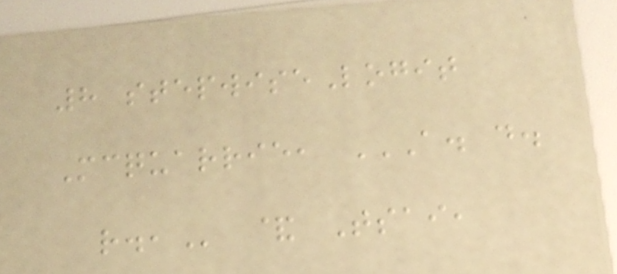8 stepwiseLogit
Mcquarrie, A. D.
R., & Tsai,
